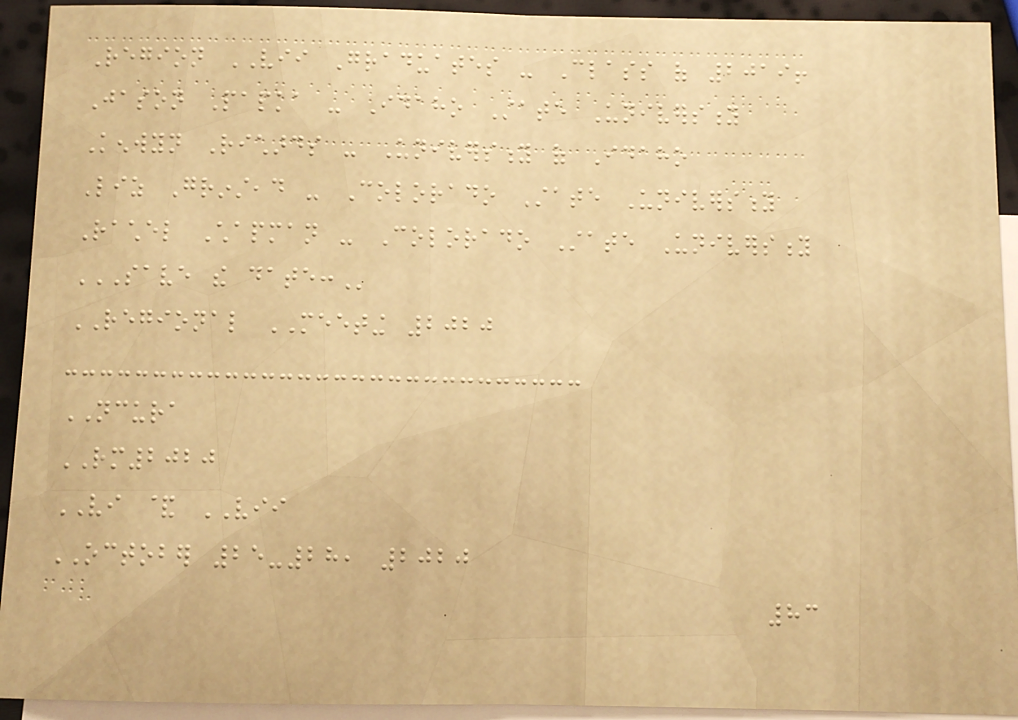Region VII Graduates - Class of 2019!
Jason Papka - Idaho State University
Kenwyn Richards - University of Idaho
Liz Grinstead - Colorado State University
Rachel Chapman - Colorado State University
SAVE THE DATE:
REGIONAL MEETING 2020
NCURA
RM2020
VI & VII
OCTOBER 25-28, 2020
83
